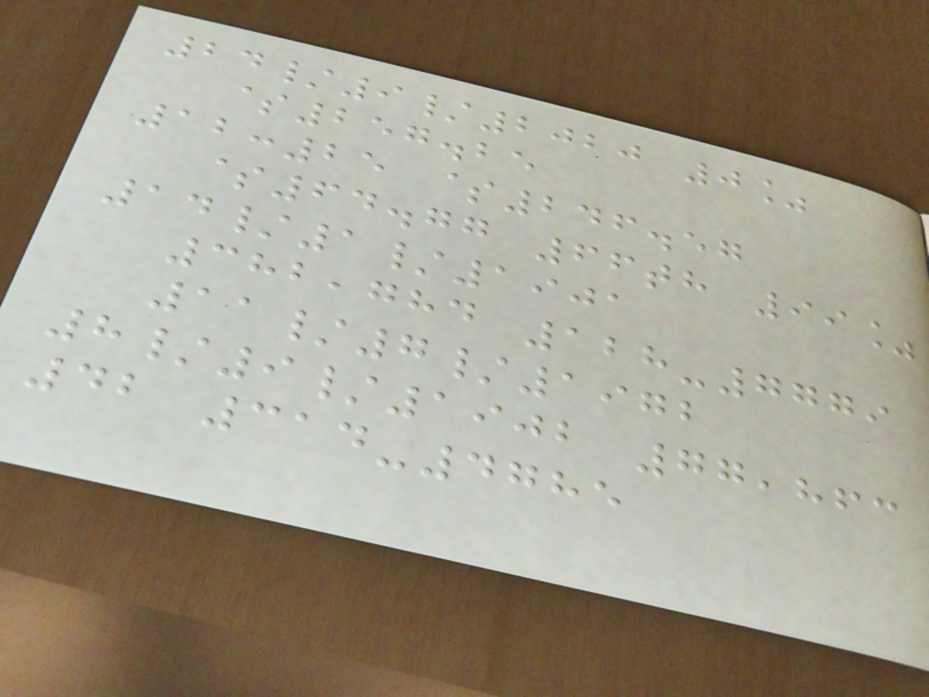24/9/2020 0%
$257.25
12:25 $246.57
$64.77 66th 99%
14/1/1901
382,784 128-7779
11/7/1972
8/9/1902 77,863
42 314-4785
